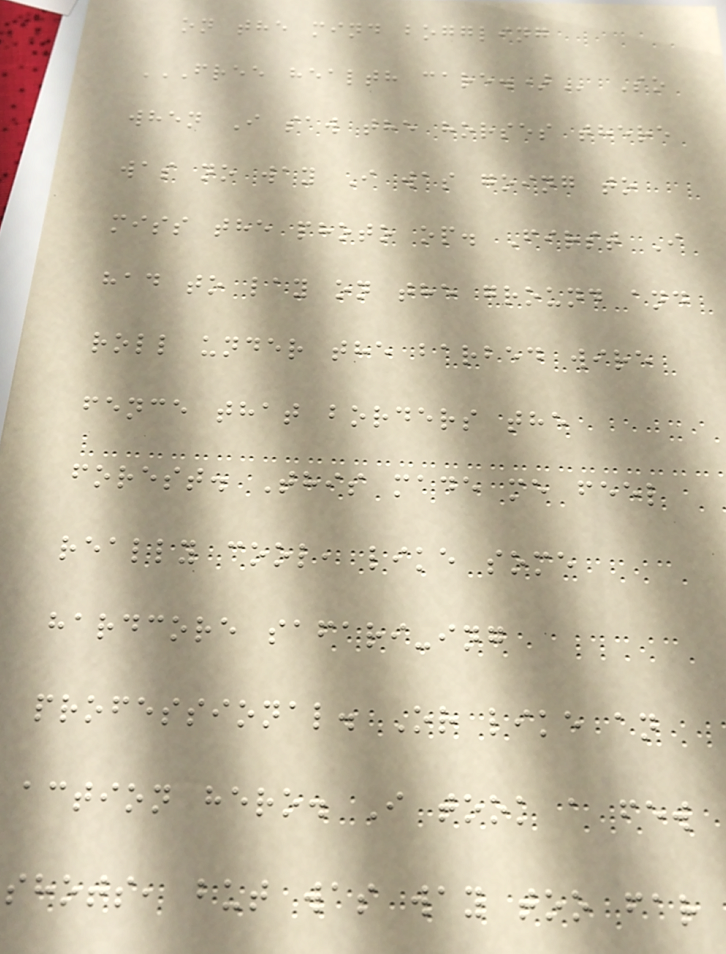on the mind boggling
FREE HEALTH CARE.) So
when I saw the horses there
was no way I was going to
miss the photo op. First I
had to lay on the ground and
roll under the barbed wire
fence that borders the
forest. This made me feel
really cool, like some
hardcore safari-ing
professional. Or like an
action hero. I took a few
shots, but was way too far
